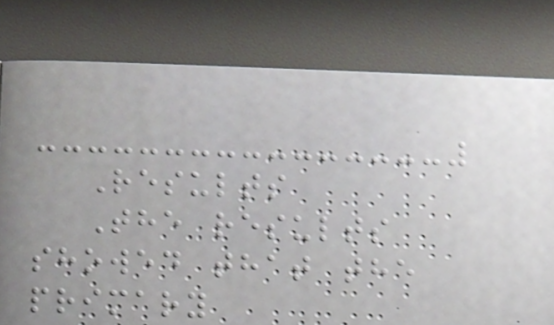Results
The results
showed that the
primary
